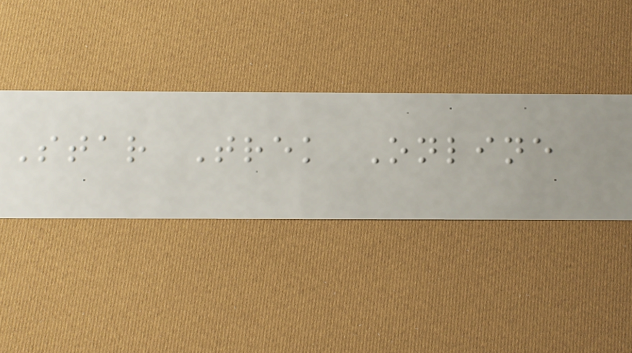Star Trek Online
